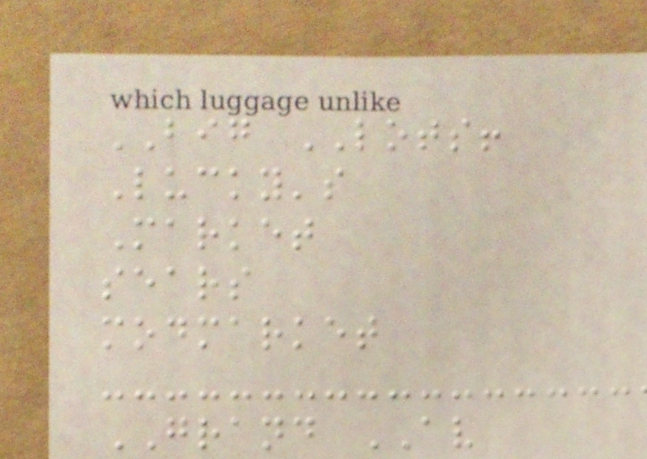BIG LOTS!
Lucky's
Market
sears
modmarket
GRAND AV
